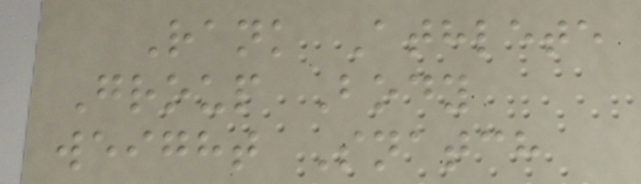Rank Athlete
Group Body
weight Snatch
